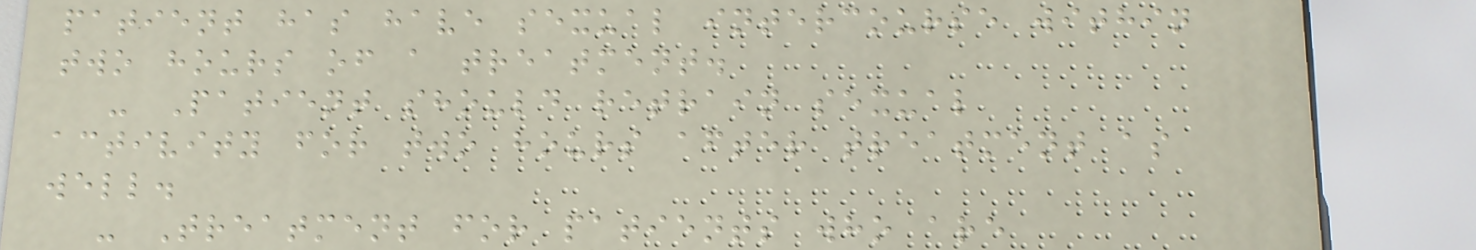patient has have sexual intercourse within
two hours of a treatment.
- Patient should retrain sexual
activity for two hours after treatment as
well.
- Treatment for patients who are
